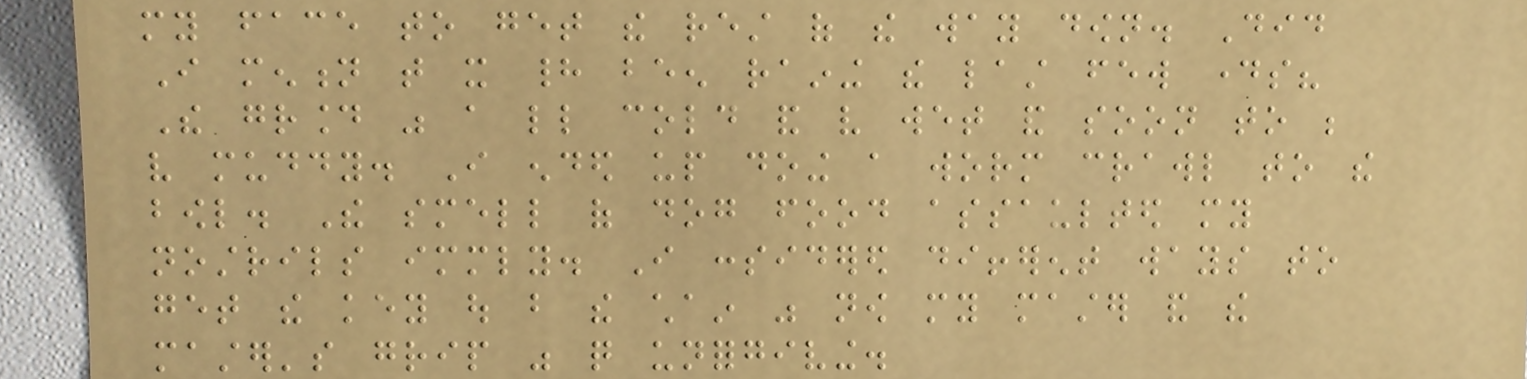my face to get the rest of the way down. Did
I mention that it had been raining the last few days?
The ground was a little cold and very wet and soon to be
very muddy. I ended up doing a worm crawl to the
bowl. The smell of dog food assaulted my
nostrils immediately. I considered different ways to
get the key out but the chain was now my master and the
master's grip was quite unforgiving.
